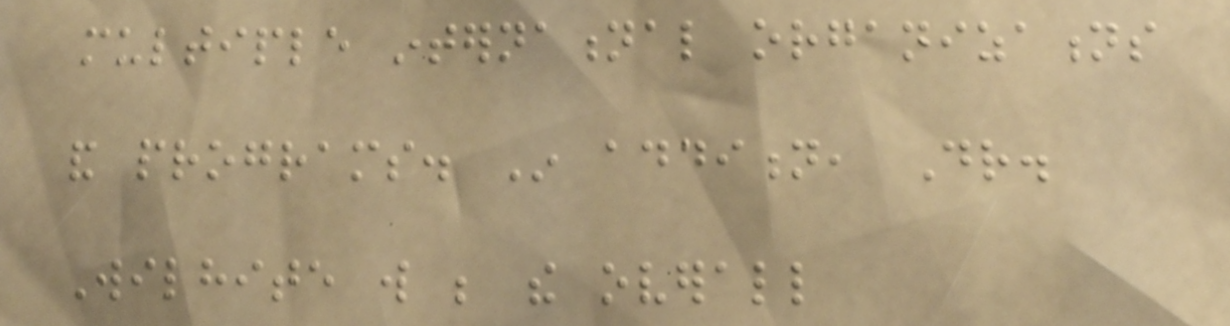multiple international organizations
and programs. In addition, Dr.
Wilhite will be the overall
